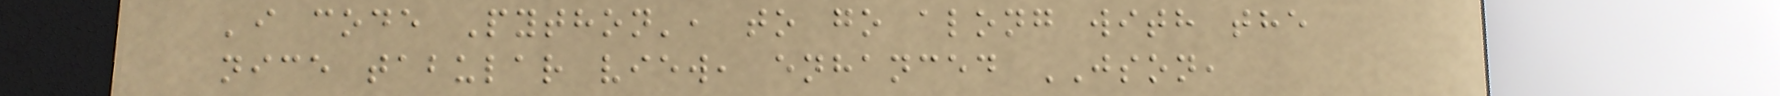'i code Python', to go along with the
nice tabular view, enhanced JSON,
